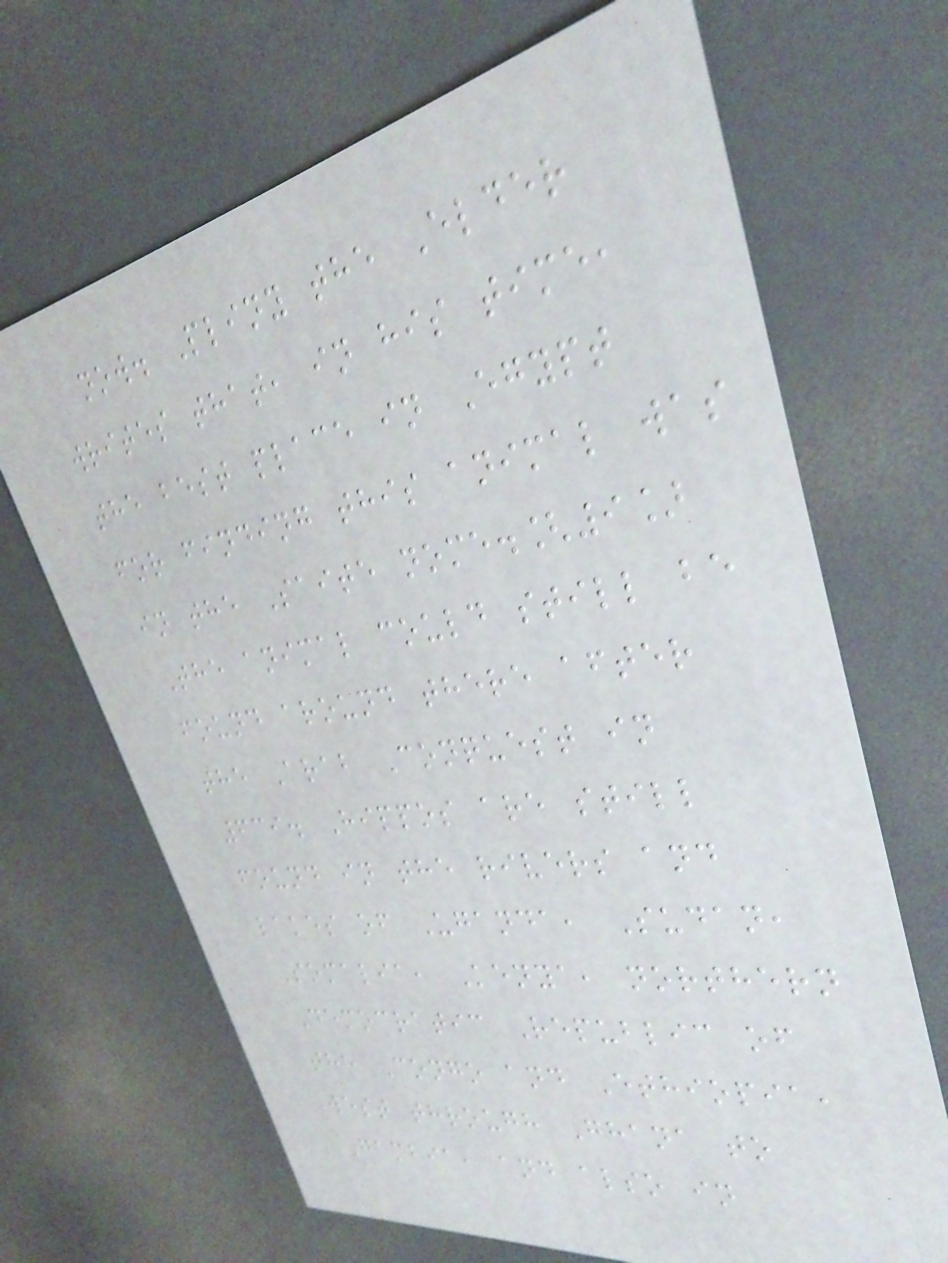now. Pliny the Elder
writes that, in his time,
the best place in Egypt
for finding this animal was
in the Saite nome.[9]
The animal could still be
found around there after
the Arab Conquest in
639. Hippos are still
found in the rivers and
lakes of Uganda, Sudan,
Somalia, Kenya, northern
Democratic Republic of
the Congo and Ethiopia,
west through Ghana to
Gambia, and also in
